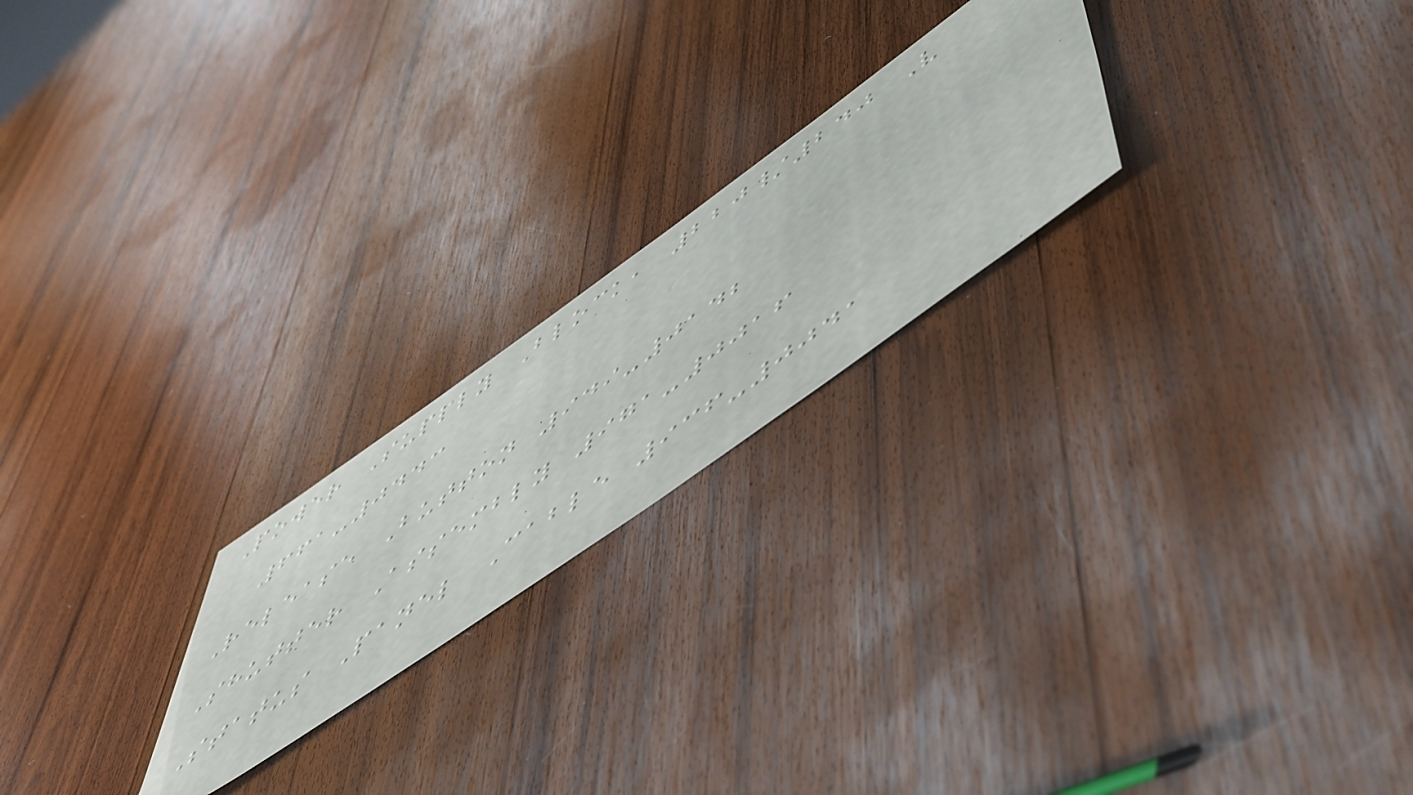Power Supply Block, 220/240 V
661-0443
Release Button 949-0142
Shutter Assembly 971-0016
Status Panel Cable 936-0041
